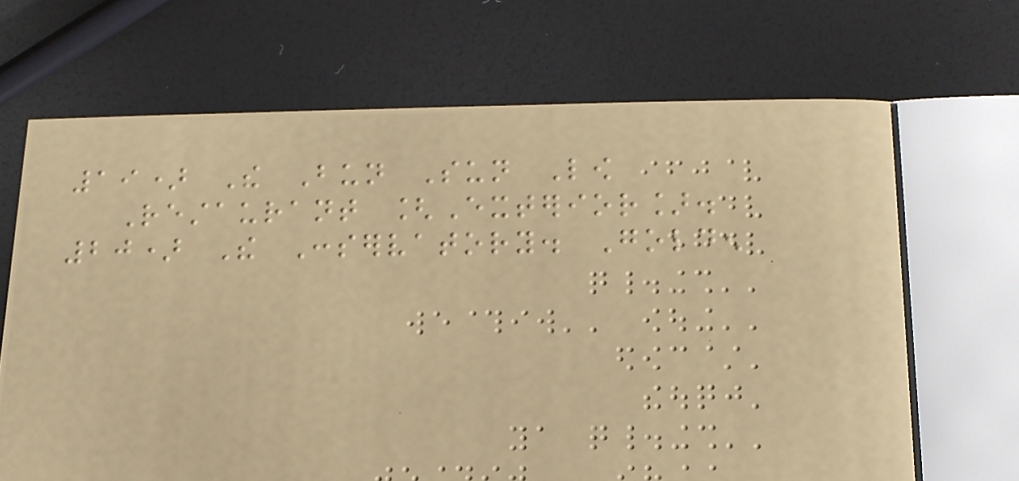19) The Bun Sun Low
Restaurant [Exterior].
20) The Conservatory. Golden
